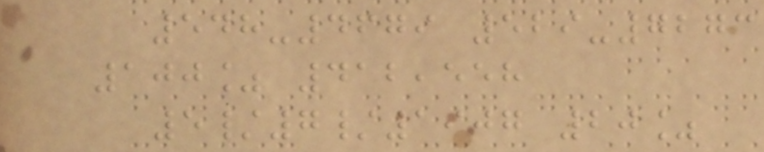548-4679 529-7273
100% 412,558
5/7/1907 20%
